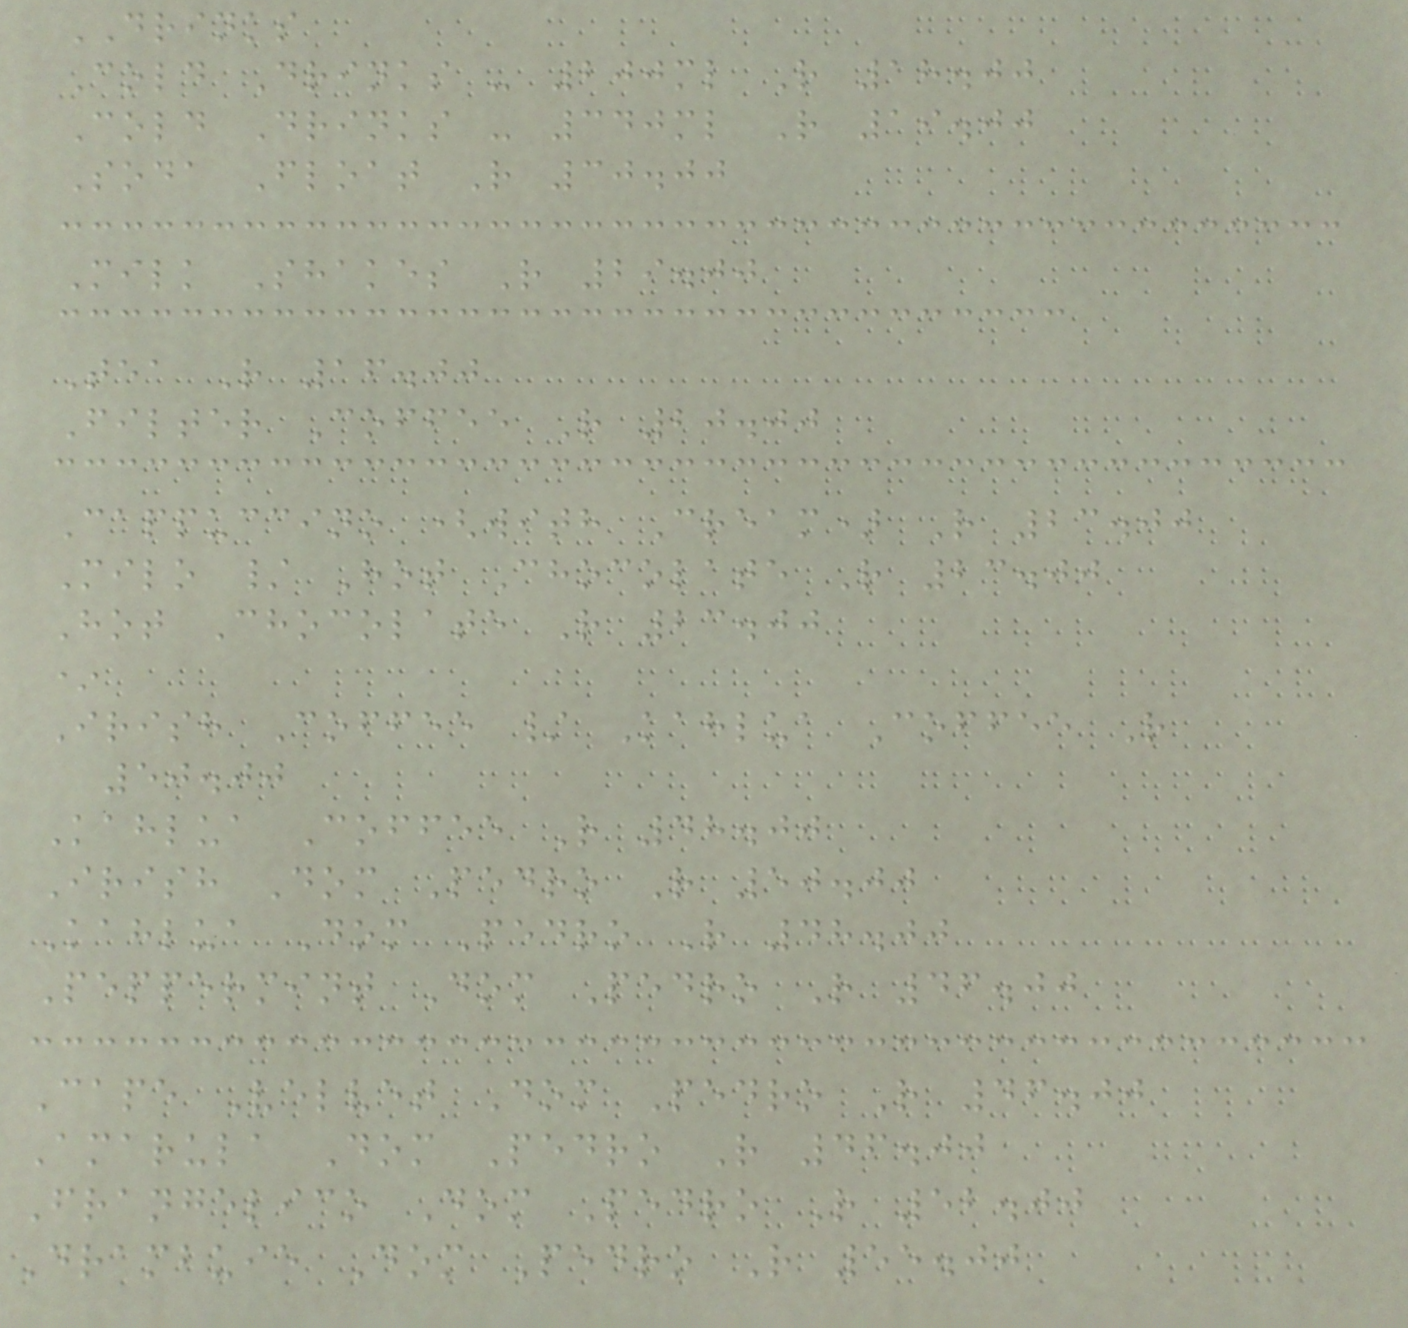DRINKS
Cold Drinks - 200ml R 18.00
Cold Drinks - 340ml R 19.00
Soda Float R 30.00
Milk Shakes R 29.00
Tea R 16.00
Filter Coffee R 20.00
Cappuccino (with Cream) R 23.00
Milo / Hot Chocolate R 23.00
Hot Chocolate R 23.00
*
Irish Coffee / Kahlua Coffee R
50.00
Kahlua Coffee R 48.00
Irish Dom Pedro R 50.00
Kahlua Dom Pedro R 48.00
Peppermint Dom Pedro R 46.00
Cape Velvet Dom Pedro R 46.00
Amarula Dom Pedro R 46.00
Frangelico Dom Pedro R 52.00
Drambuie Dom Pedro R 55.00
